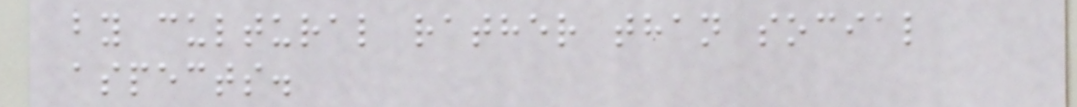by cultural rather than social
aspects.
